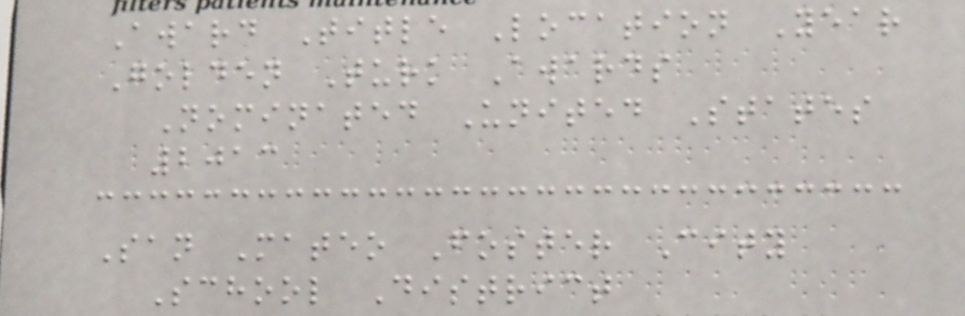Award Title Location Year
Golden Turk Awards
Nominated United States
2013
San Mateo Foster City
School District
